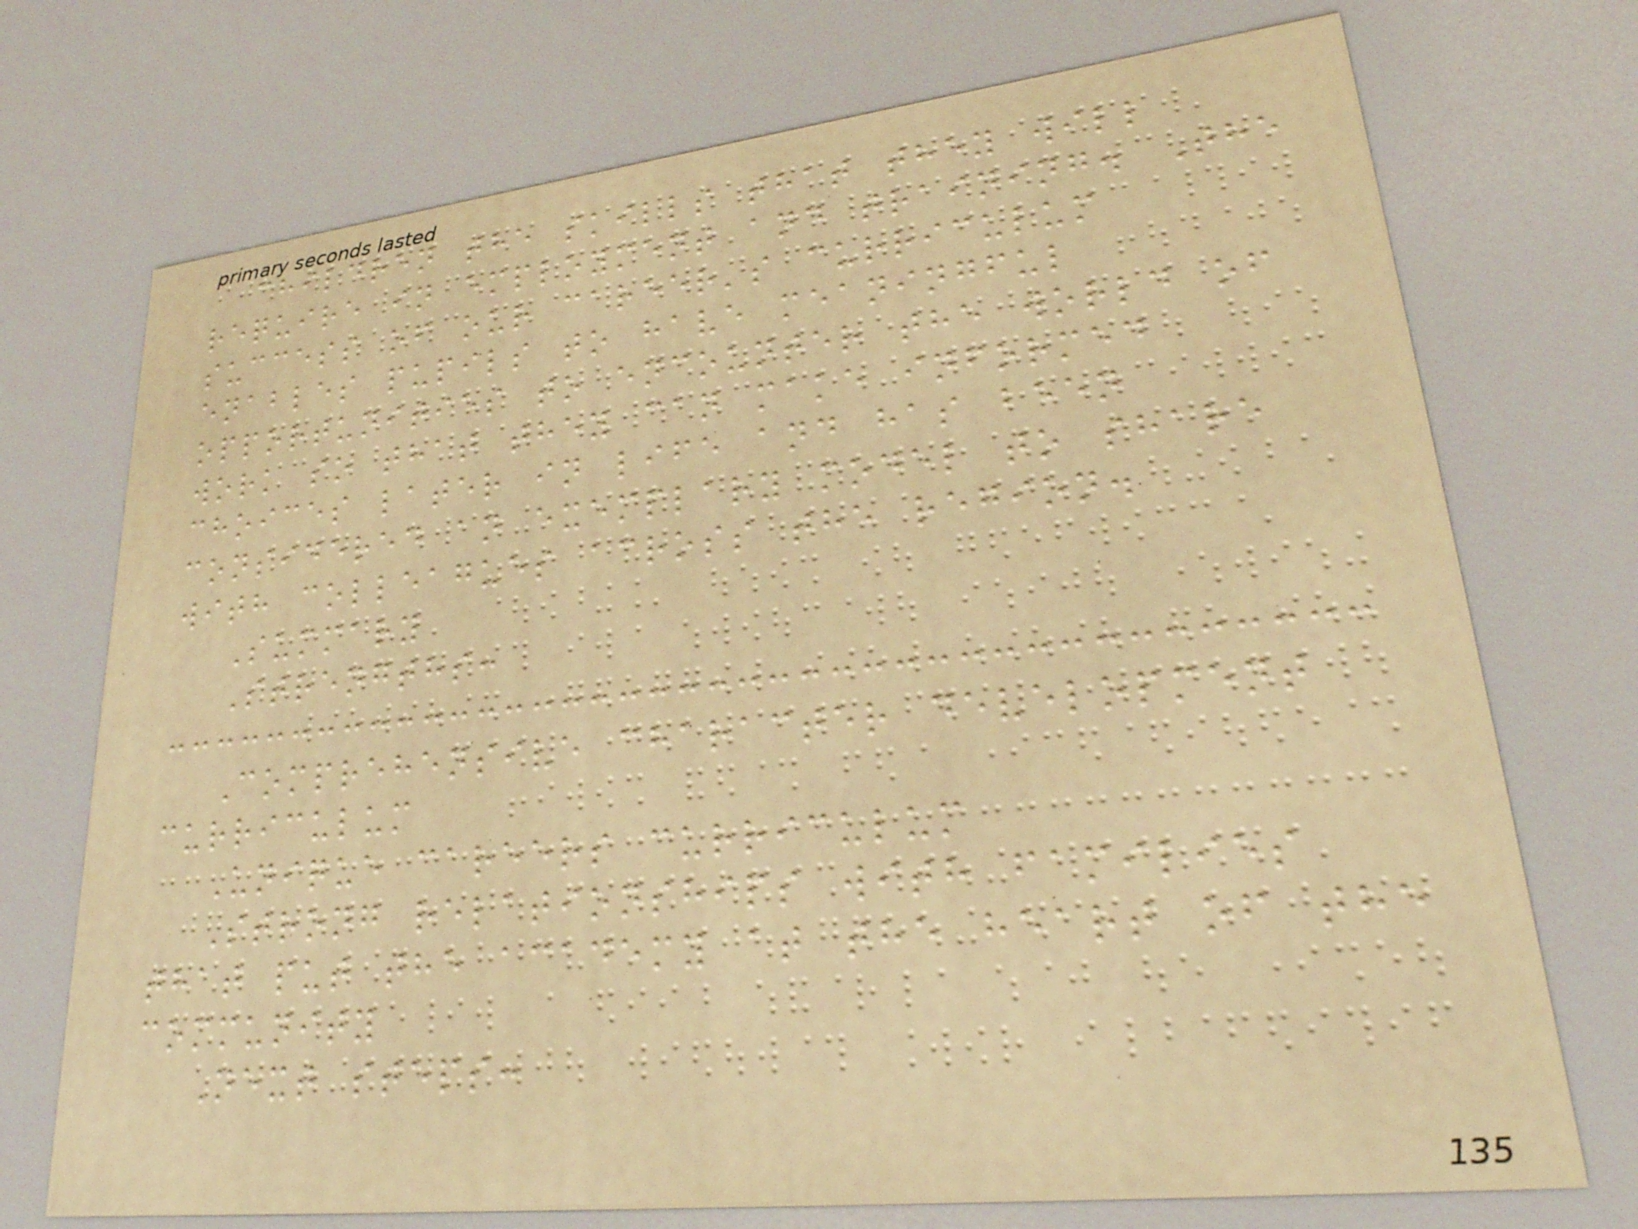children the skills that they will
require in employment and training. The
success of our career's curriculum
enables pupils to have meaningful
opportunities to encounter the world of
work so that they can make informed
choices later in life and has been
considered an exemplary model to share
with colleagues across the region.
Summary
Strengths:
Comprehensive character development
curriculum
Unique careers curriculum
Strong relationships with families
that put the academy at the heart of the
community
Next steps:
